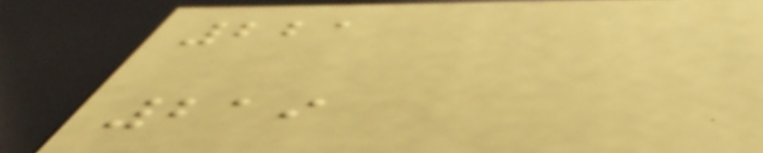221
219
